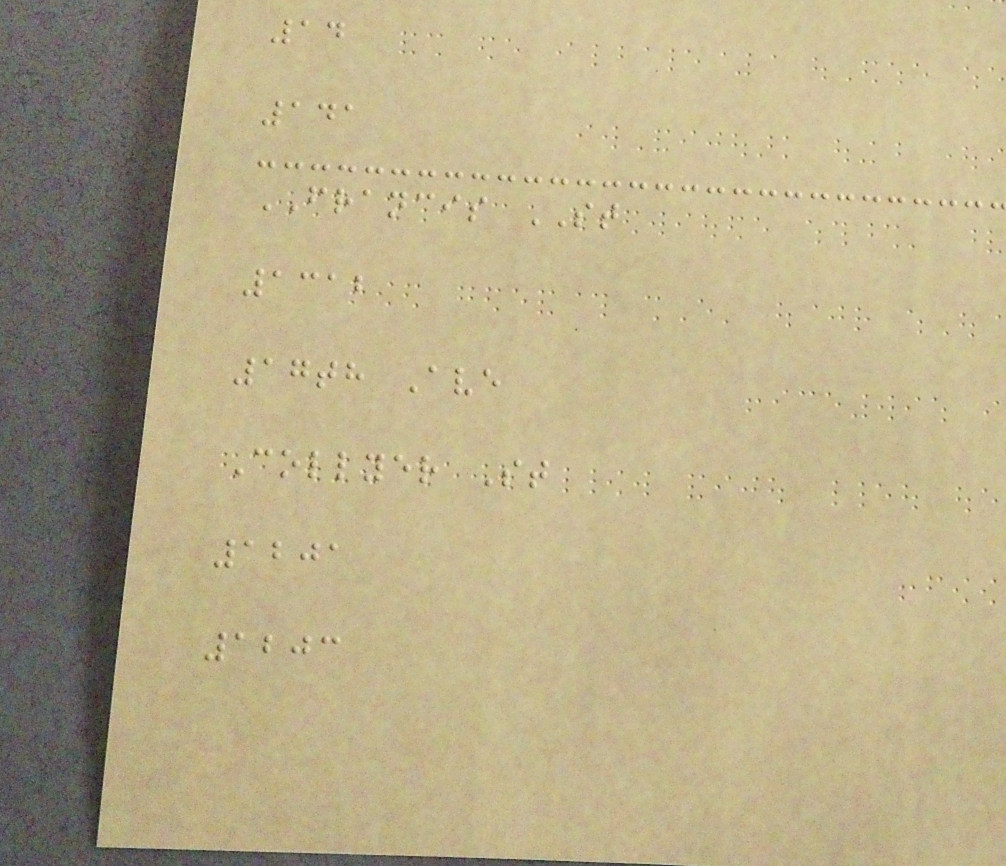14
141
FRANCIS ST
1312
17th Ave
Collyer St
1201
1203
